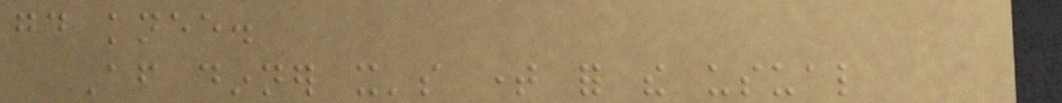good knee.
After dinner it's time for the usual
